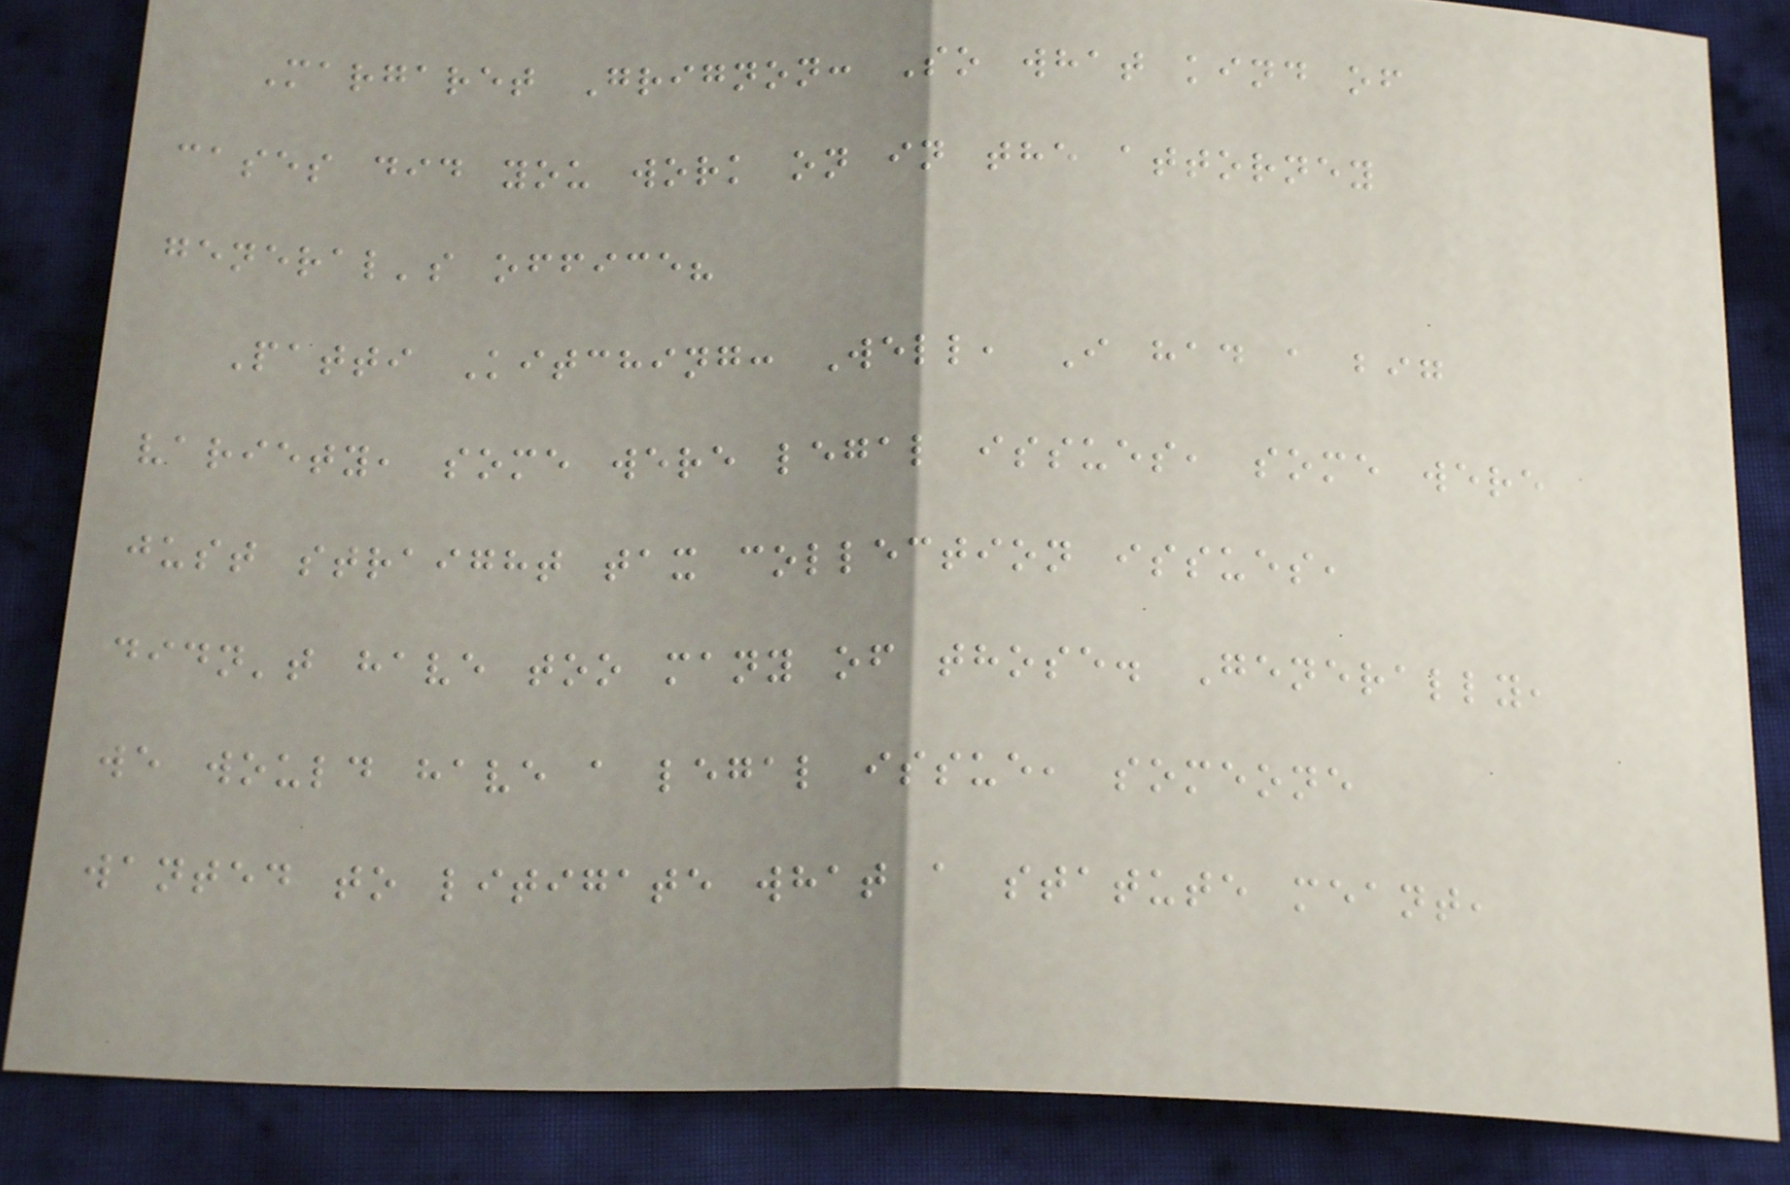Margaret Grignon: So what kind of
cases did you work on in the attorney
general's office?
Patti Kitching: Well, I had a big
variety, some were legal issues, some were
just straight tax collection issues,
didn't have too many of those. Generally,
we would have a legal issue, someone
wanted to litigate what a statute meant,
